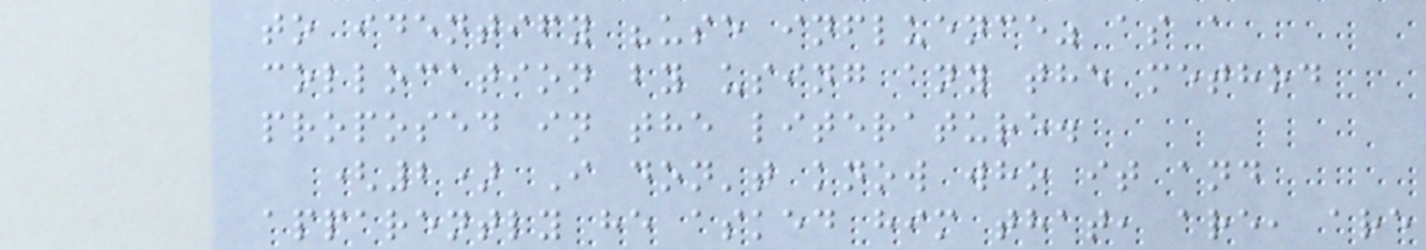to identify "use influence" as a
collocation by using any the method
proposed in the literature.
(2) I don't know who it and
apparently he asked him that, are, are
